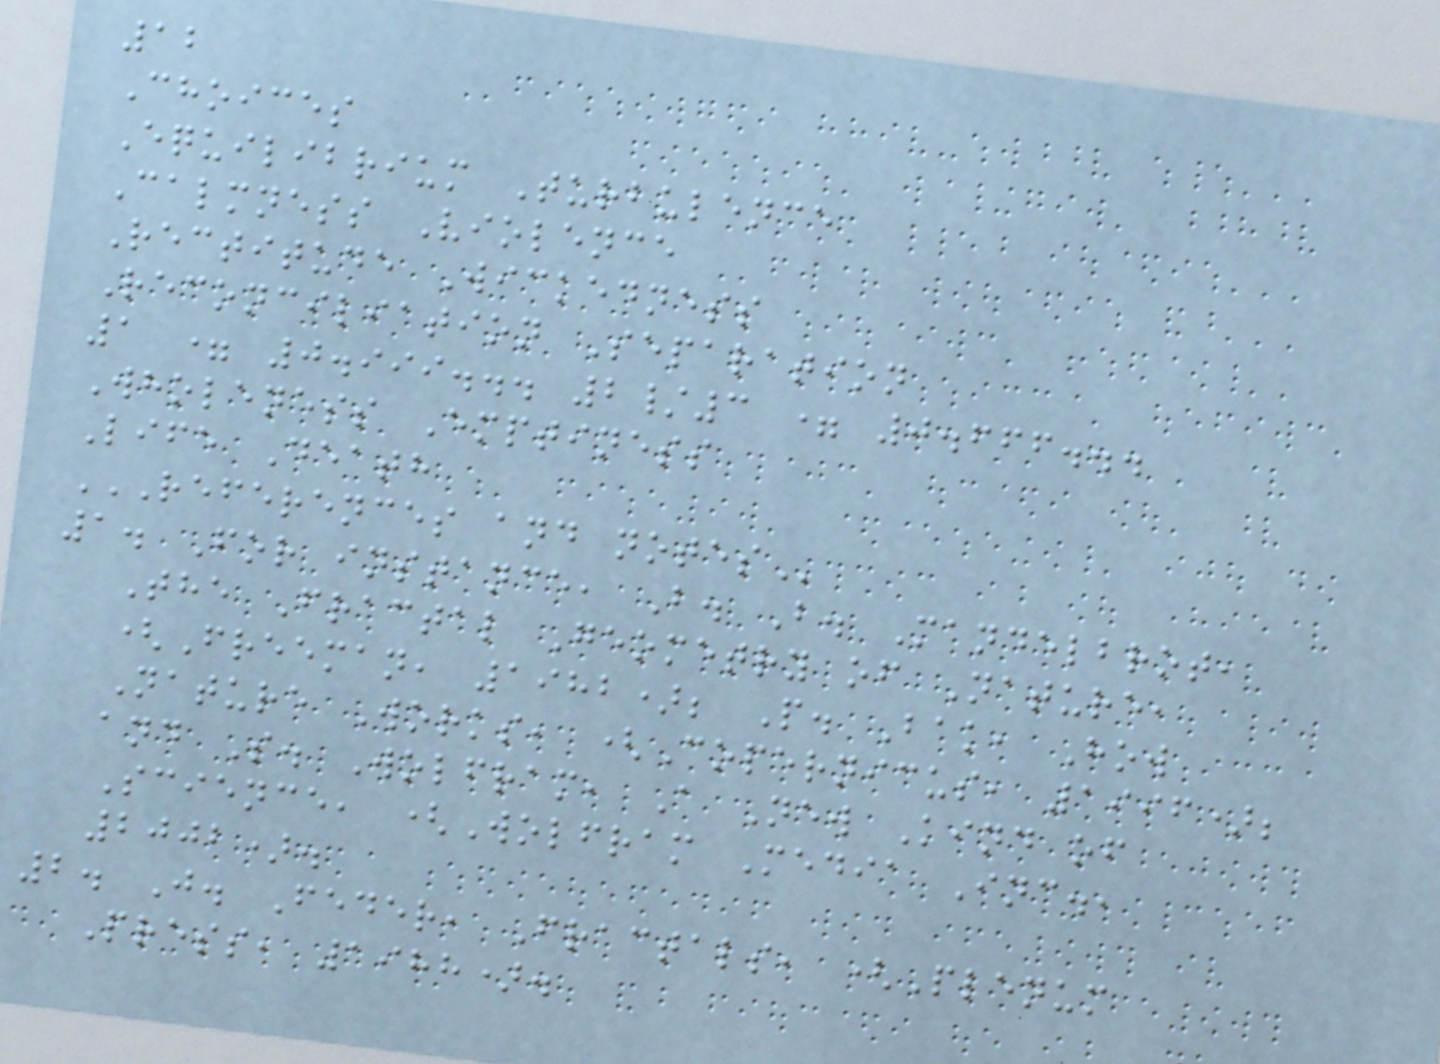12
Choices
Equilibrium Turbulence
Calmness Violence
Rectitude Wickedness
Reconciliation Separation
1 = 0.999... 2/3 = 0.666...
Wholeness Emptiness
Life Death
REFERENCES AND NOTES
1. For instance, B. B. Mandelbrot,
The Fractal Geometry of Nature,
(Freeman, 1982); P. Bak, How
Nature Works, (Copernicus, 1996);
and S. Wolfram, A New Kind of
Science, (Wolfram Media Inc.,
2002).
2. J. Feder, Fractals, (Plenum
Press, 1988).
